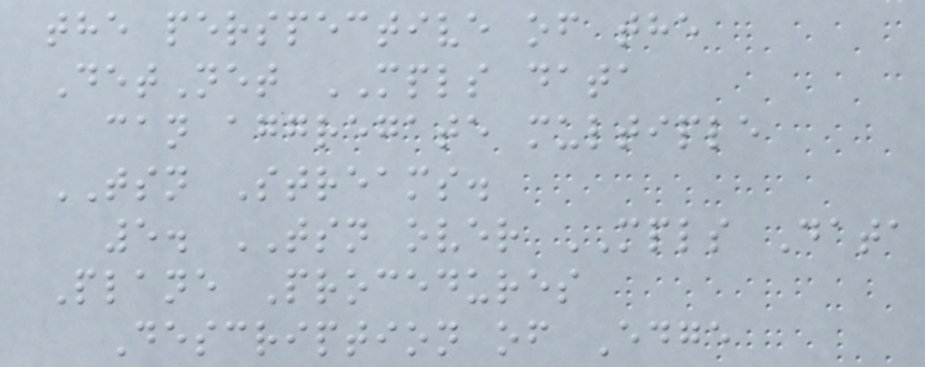the perspective of the
DetNet MPLS data
can aggregate multiple
TSN Streams.
5. TSN over MPLS Data
Plane Procedures
Description of Edge
